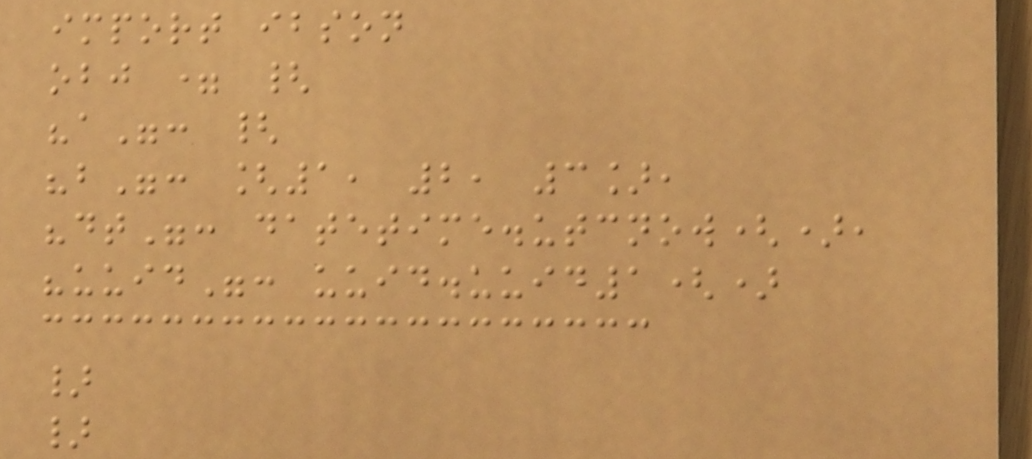import ibson
obj = {
"a": {
"b": [1, 2, 3],
"dt": datetime.utcnow(),
"uuid": uuid.uuid1()
}
}
